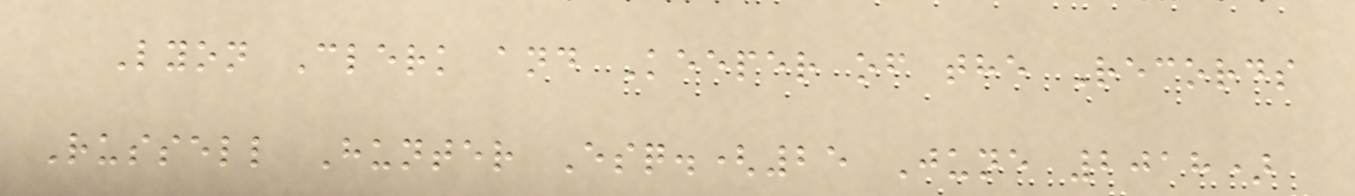Lyon Clerk and Keeper of the Records
Russell Hunter Esq.(25 June 2018)
